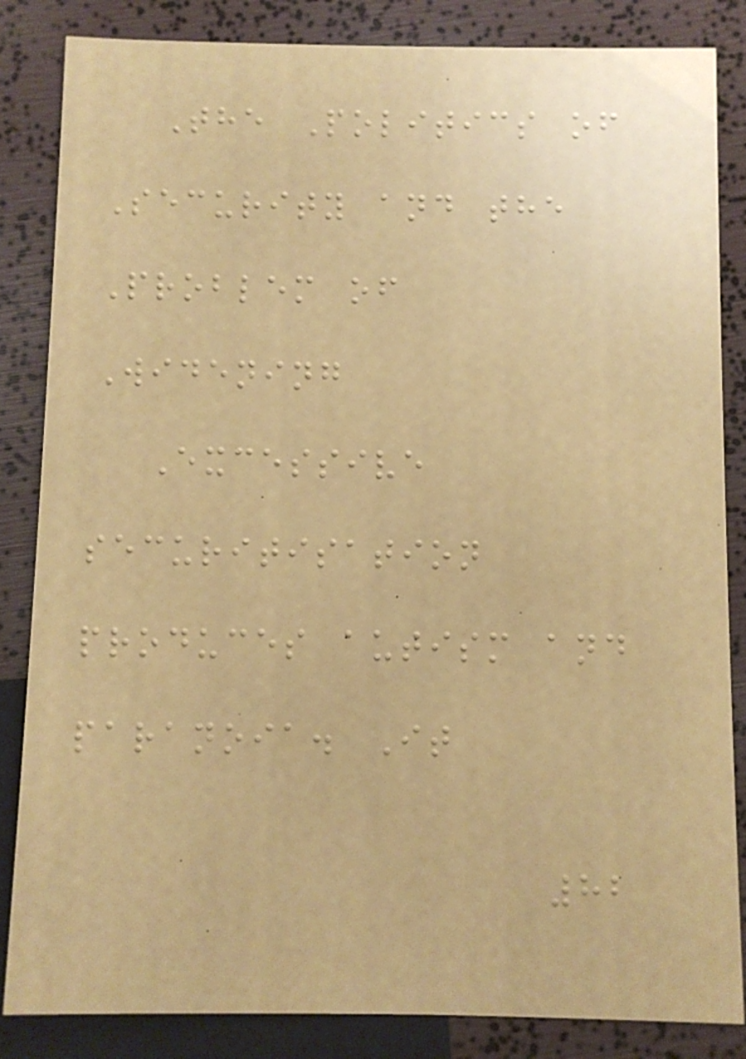The Politics of
Security and the
Problem of
Widening
Excessive
securitisation
produces autism and
paranoia. It
82
